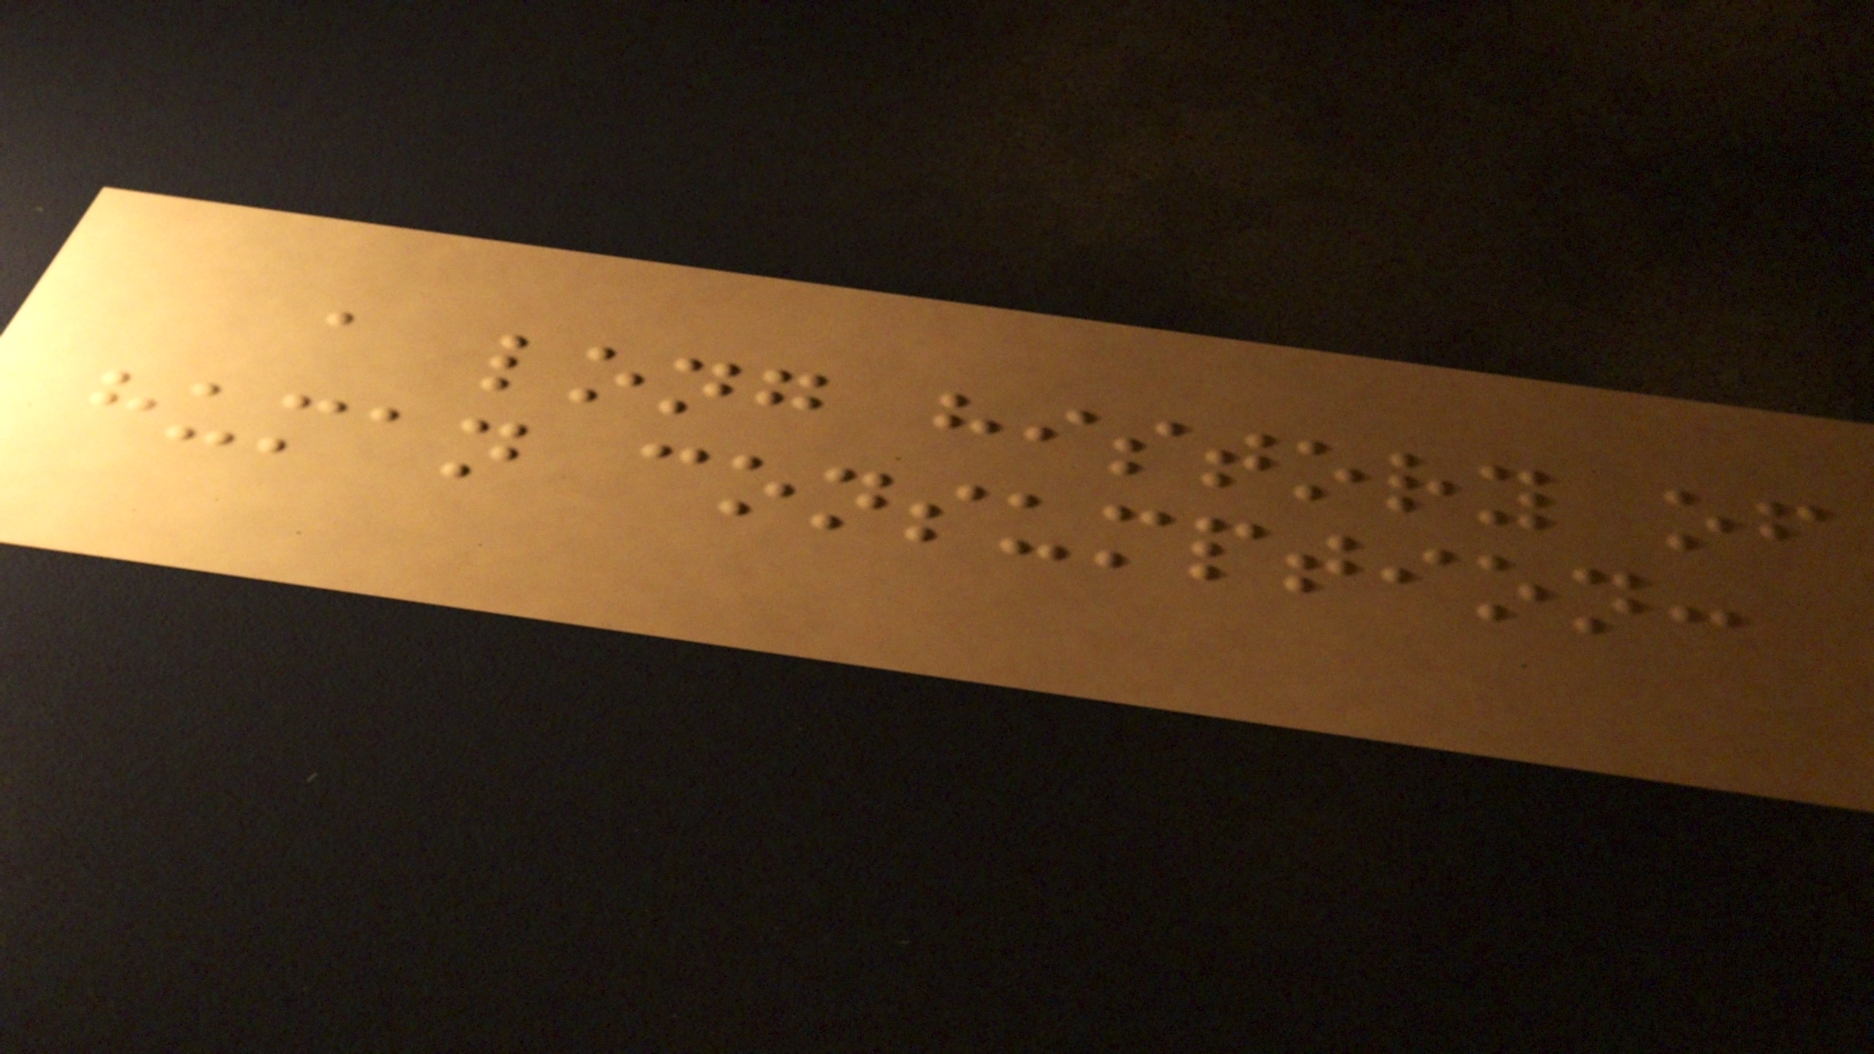a long history of
human consumption:
